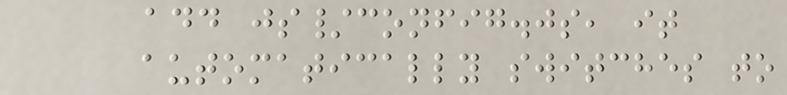add js/config.js, it
automatically switches to
